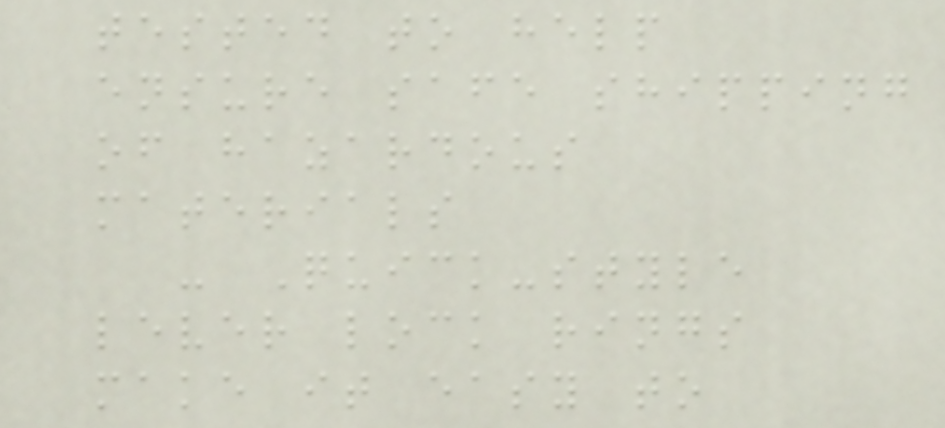tested to help
ensure safe shipping
of hazardous
materials
- Quick-style
lever lock rings
make it easy to
